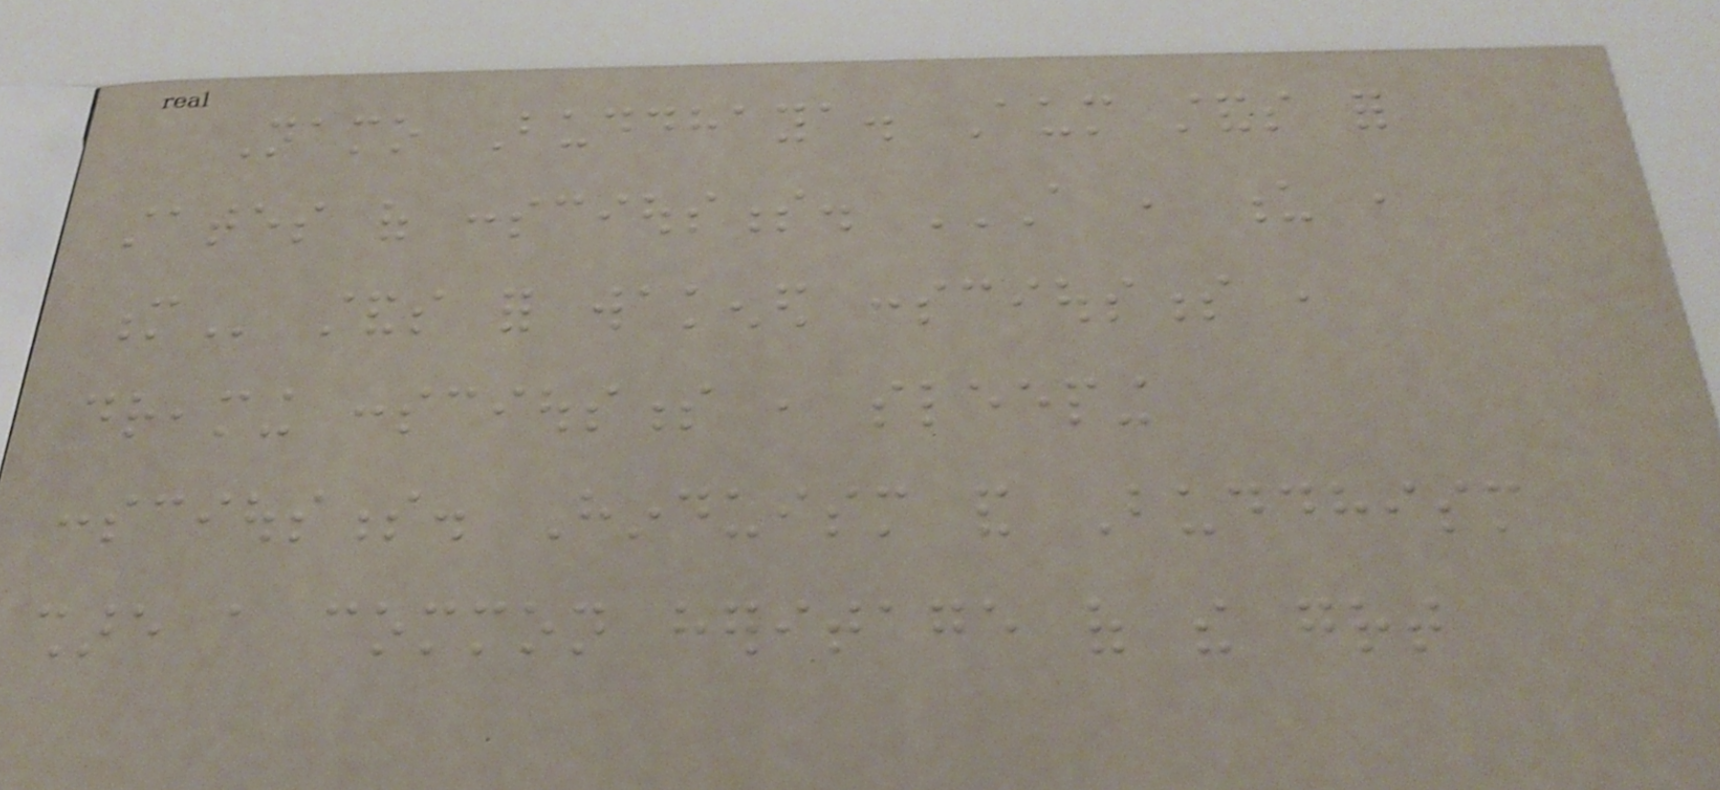Namo Buddhaya. Aum stands for
states of consciousness. A , U ,
M stands for wakened consciousness ,
dreaming consciousness , sleeping
consciousness. Hinduism and Buddhism
share a common heritage of the great
